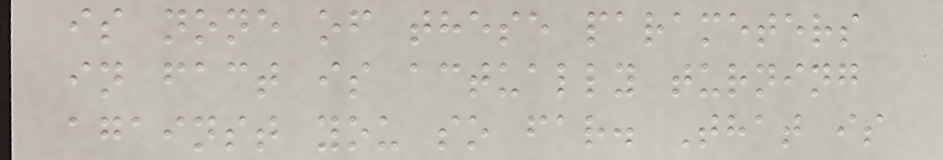is none of these parameters
in fact is actually turning
against you so far. That is
